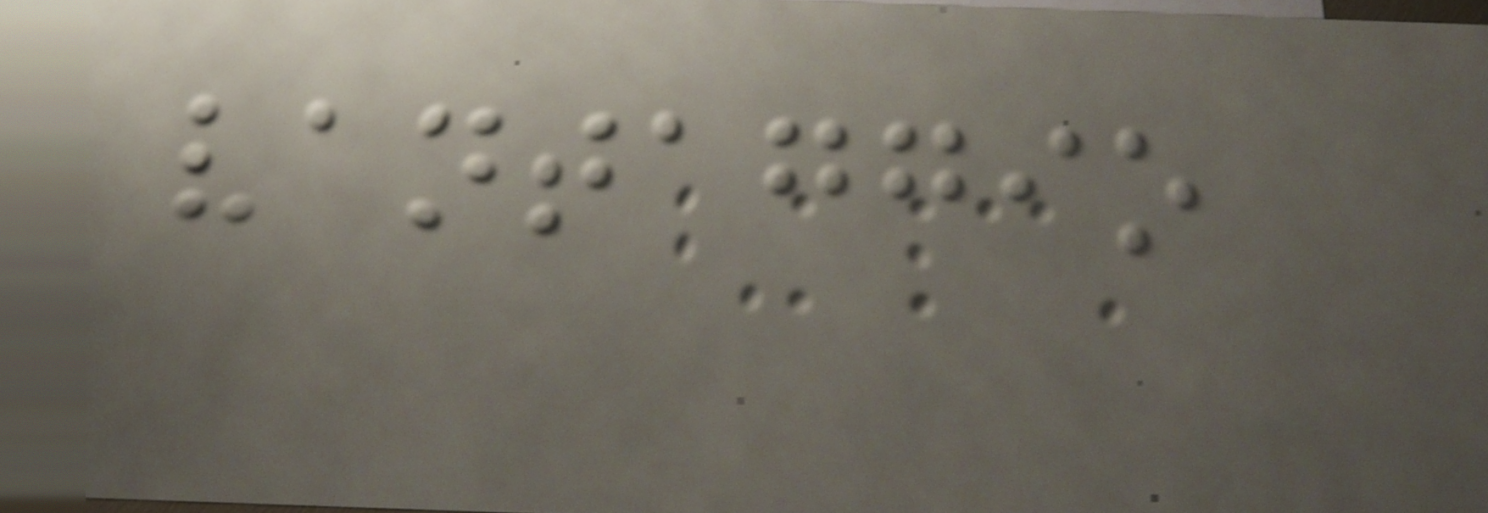vantaggio
